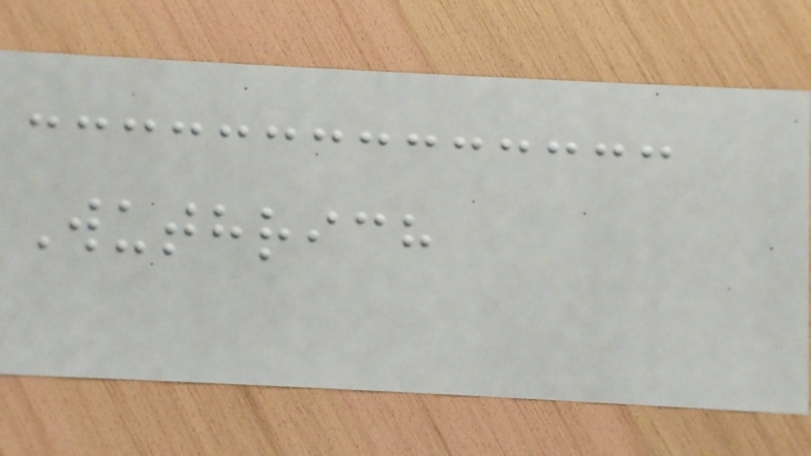Wuthrich
